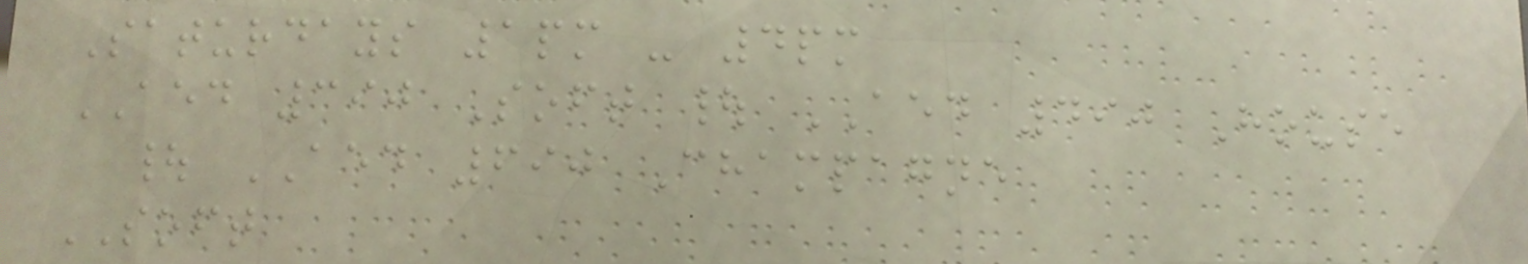Saturdays 1pm - 4pm
AED 390 Soft | AED 490 House
| AED 690 Champagne
SOFT
